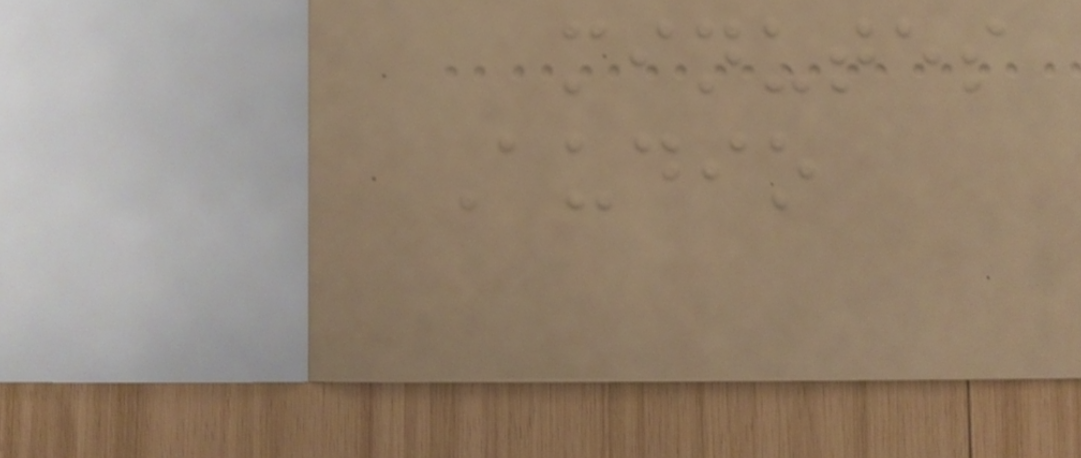minutes
Audio
